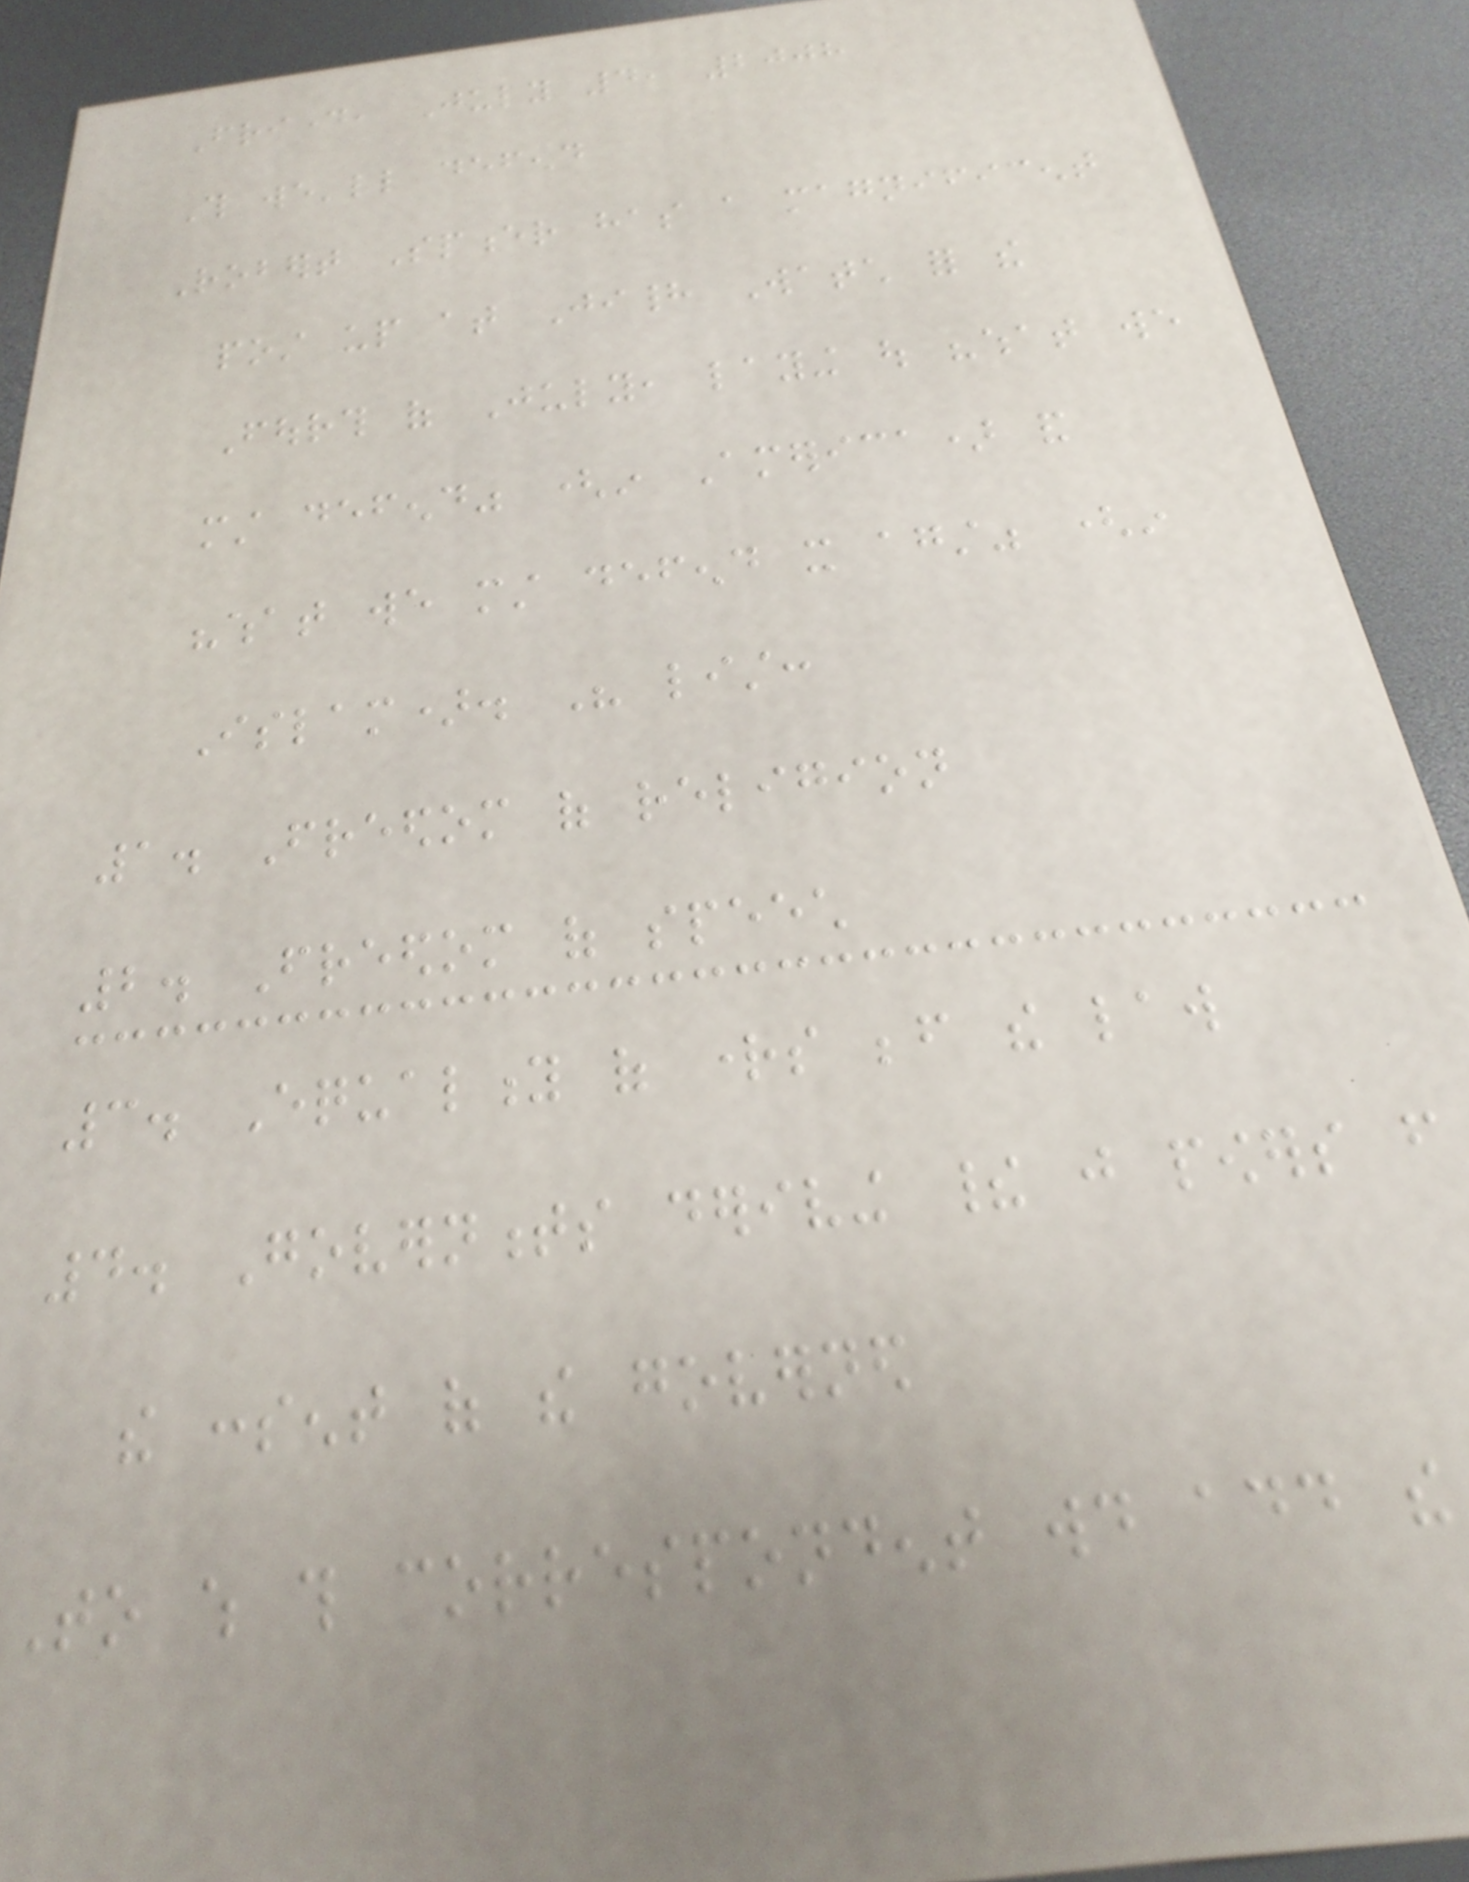Friday, July 4, 2008
This we'll defend
Robert Spencer has a magnificent
post up at Jihad Watch for the
Fourth of July, laying out "what we
must defend" (in America) and
"what we must defend it against" (in
Islam). His list:
1. Freedom of religion
2. Freedom of speech
3. Equality of rights before the law
4. Governments deriving their just powers from
the consent of the governed
To which this correspondent would add the
